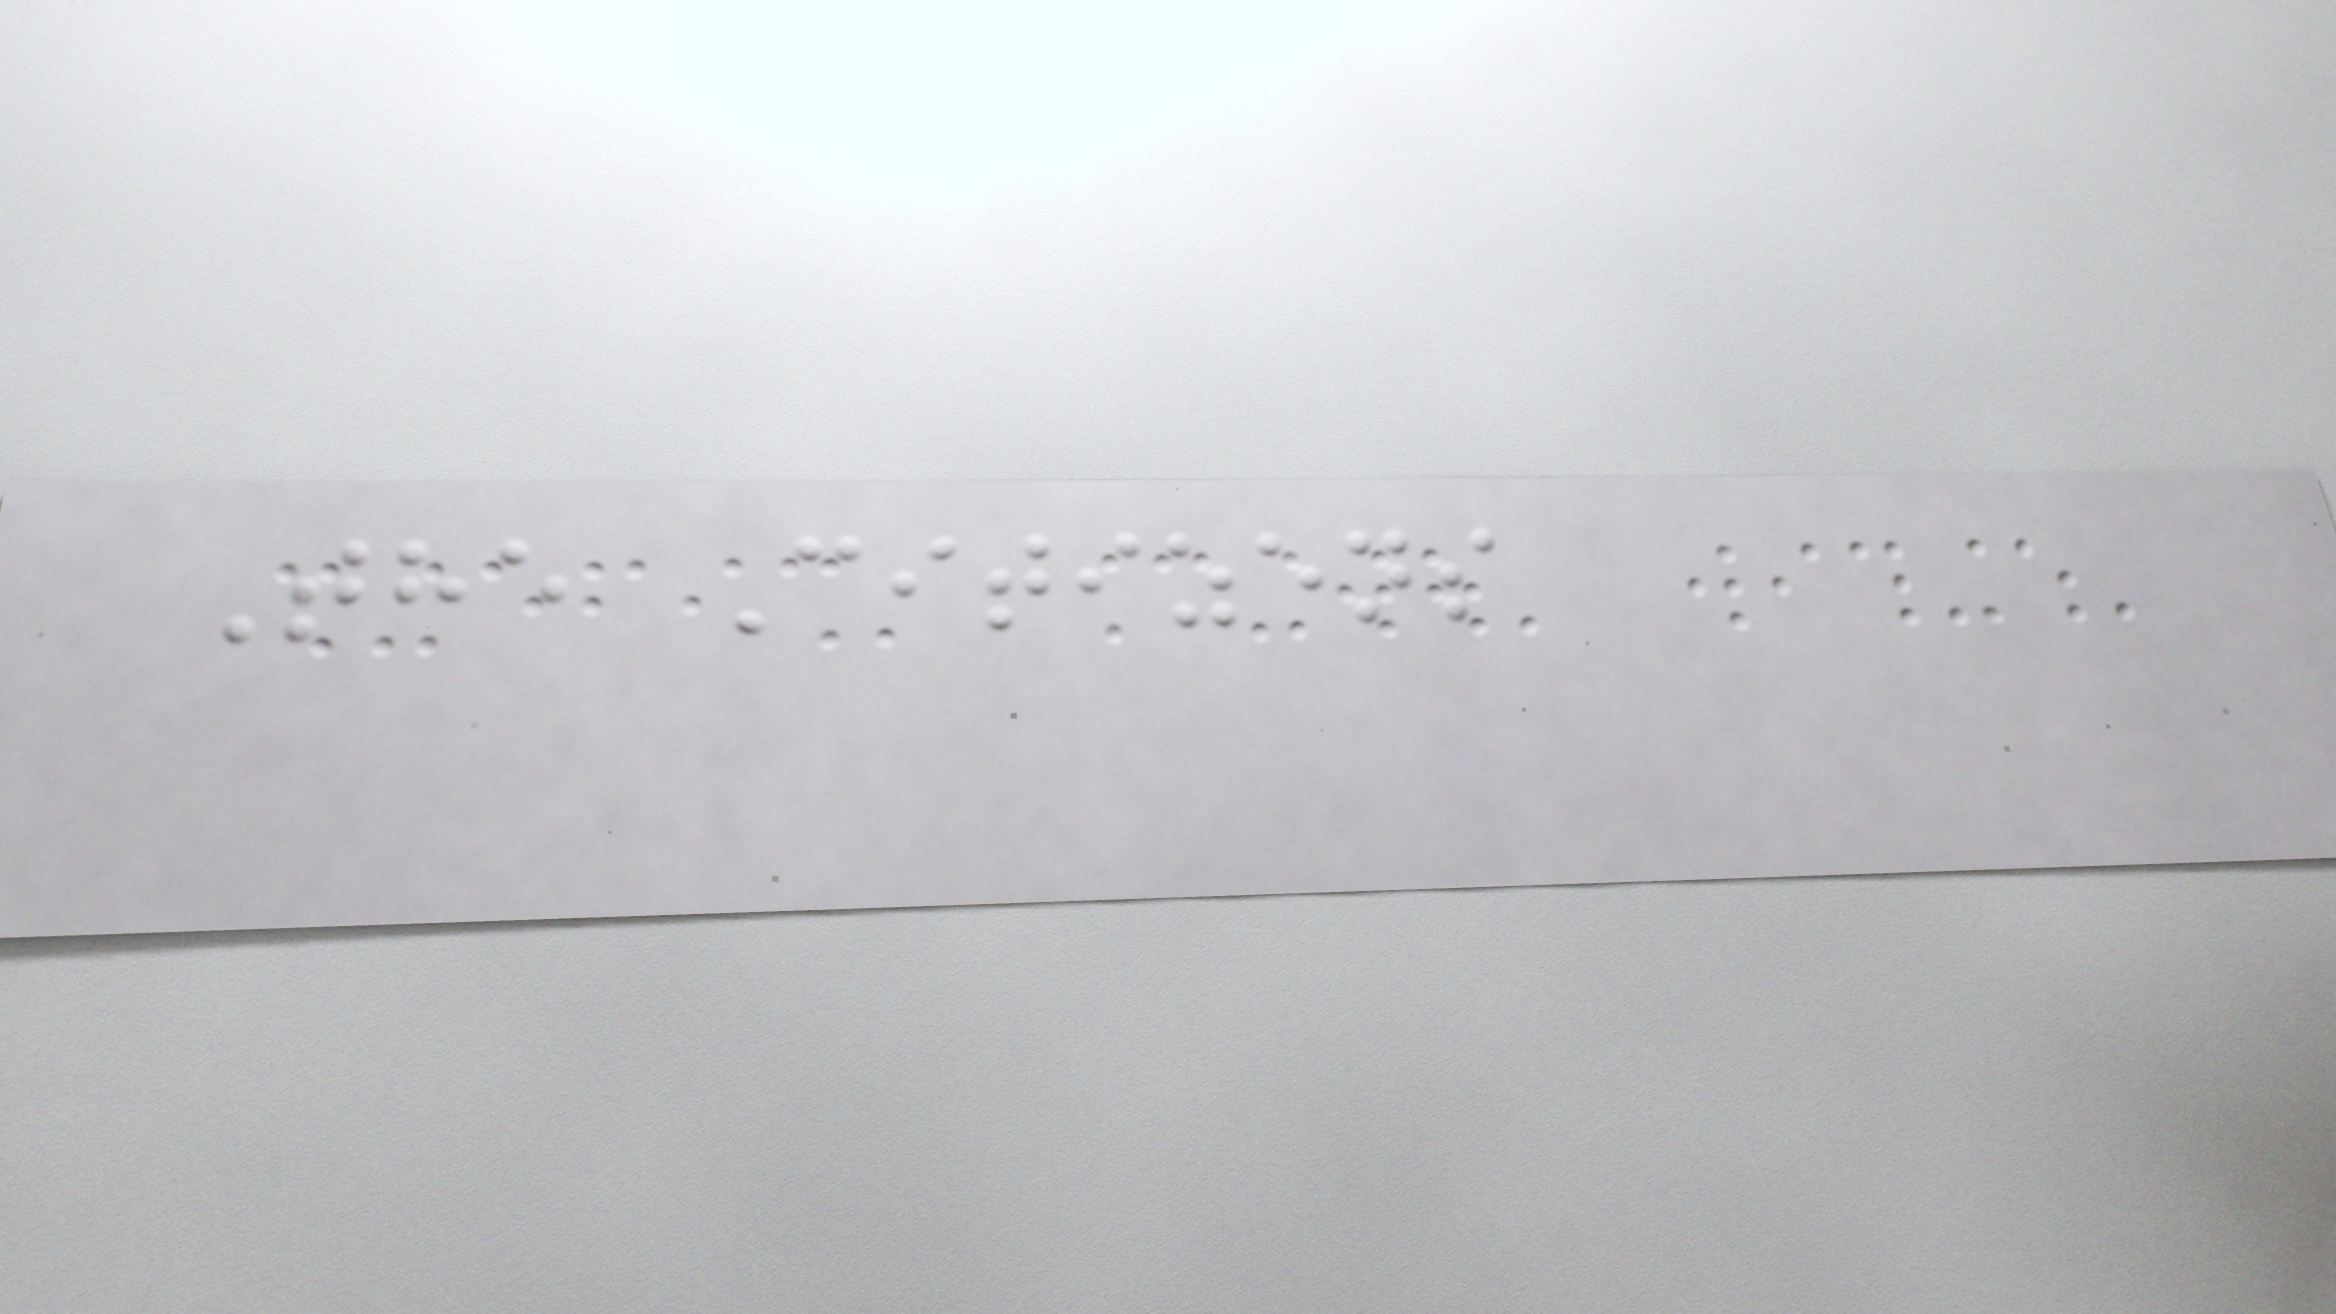The Citizens
